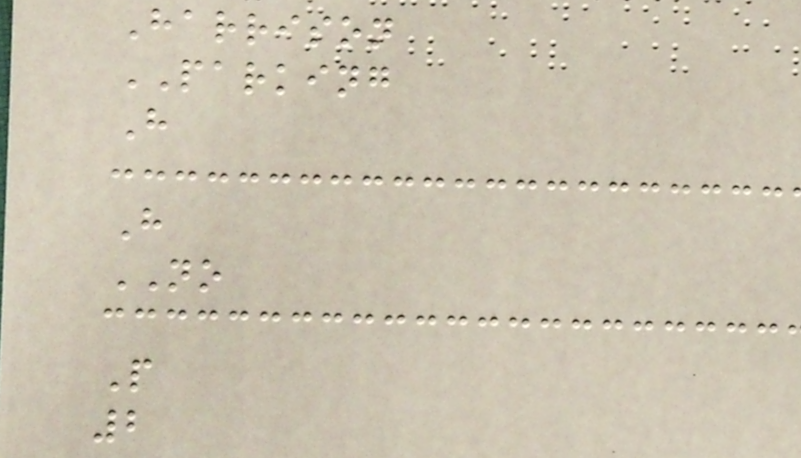Harrison
PARKING
H
H
NO
P
2
